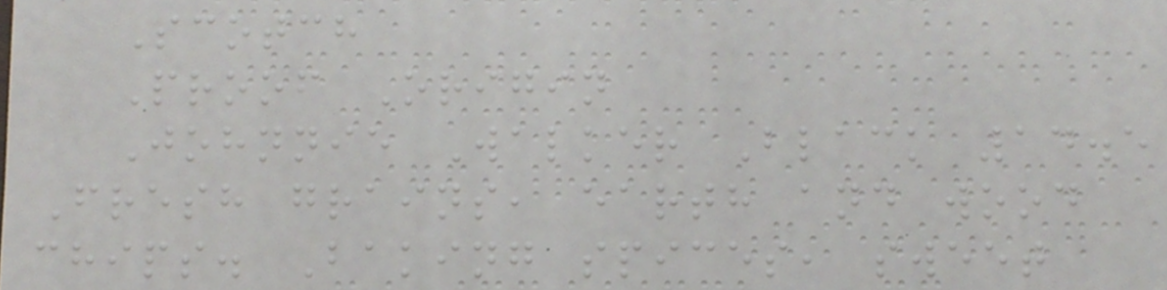Scotch
Proof Origin
Johnnie Walker Black 14.5
Fresh grains, earth and wood
chips. Baking spices, sweet
